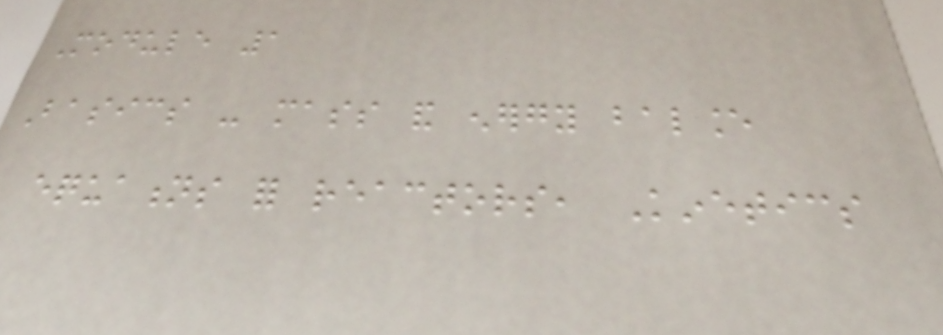Module 1
Basics - mass and energy balance
equations for reactors, Kinetics
